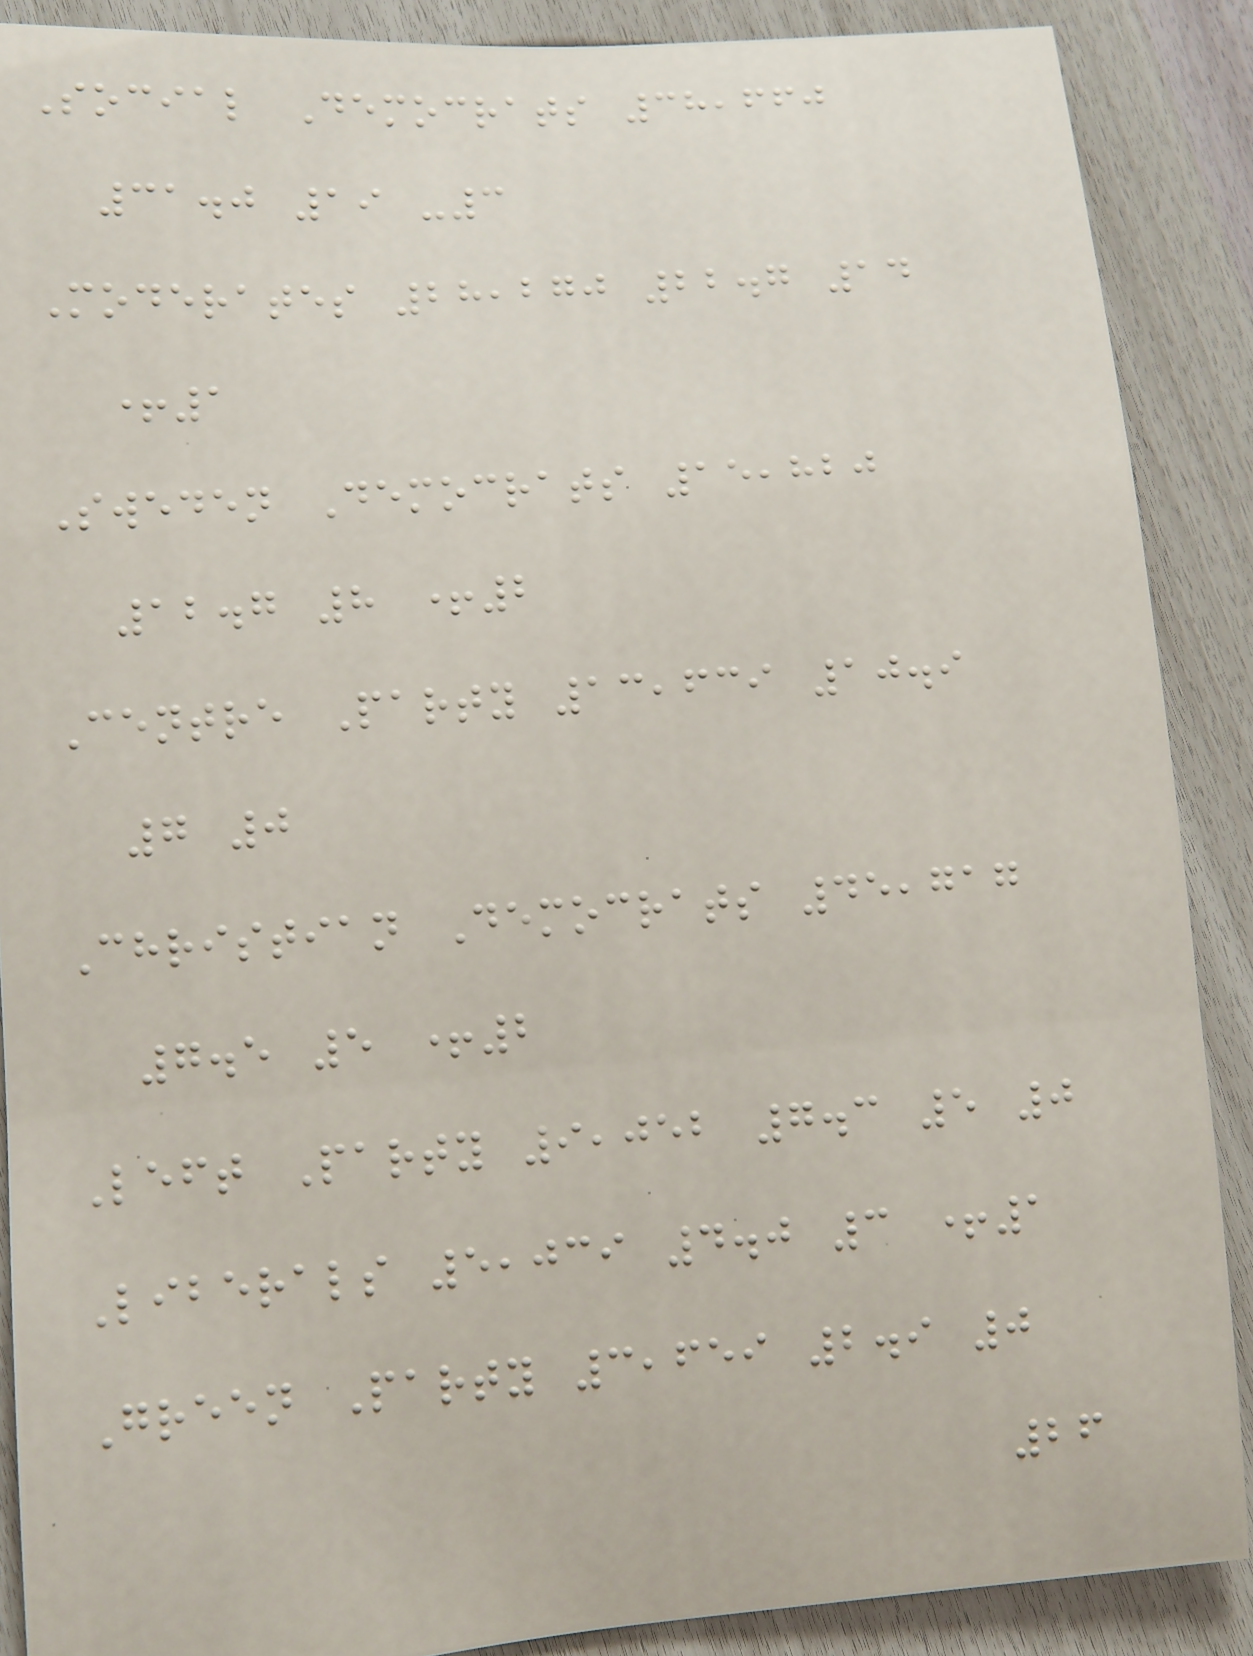Social Democrats 38,660
31.0 19 -3
Moderates 28,270 22.7 14
+1
Sweden Democrats 15,820
12.7 8 +2
Centre Party 13,639 10.9
7 0
Christian Democrats 45,717
7.5 5 +2
Left Party 9,052 7.3 5 0
Liberals 5,039 4.0 3 +1
Green Party 3,659 2.9 0
26
